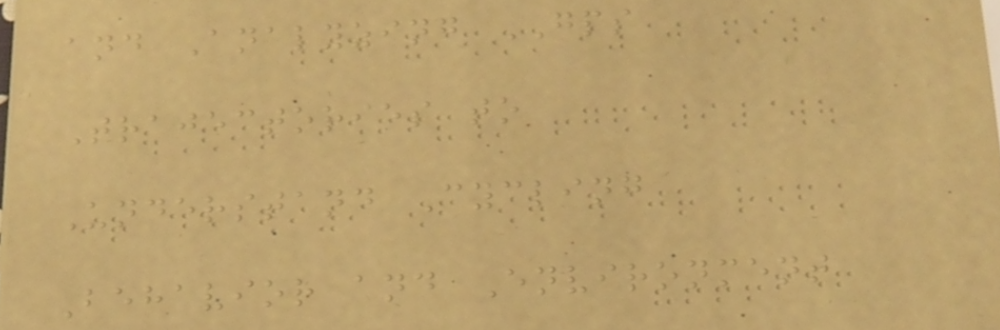and Analyzing GPS
Trajectories to
Understand Cycling
Behavior and Environment
